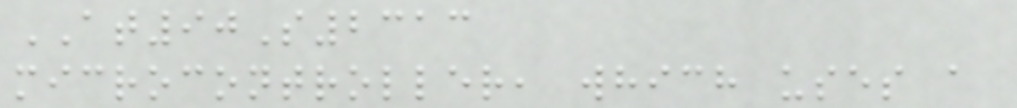AT90S2313
microcontroller, which uses a
